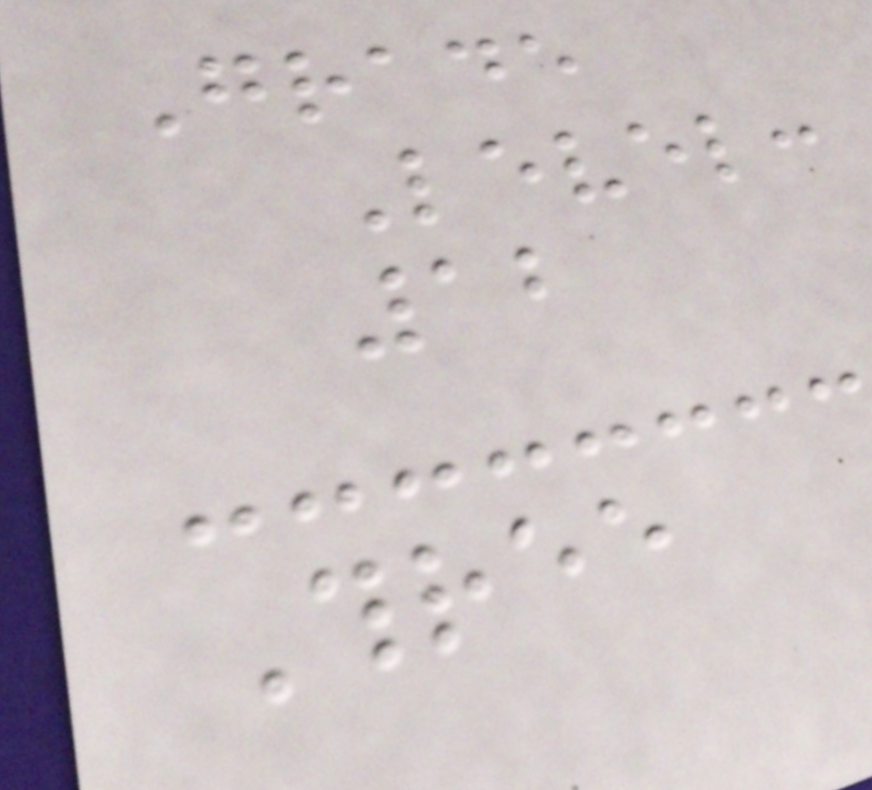Grade
Level:
12
Three
